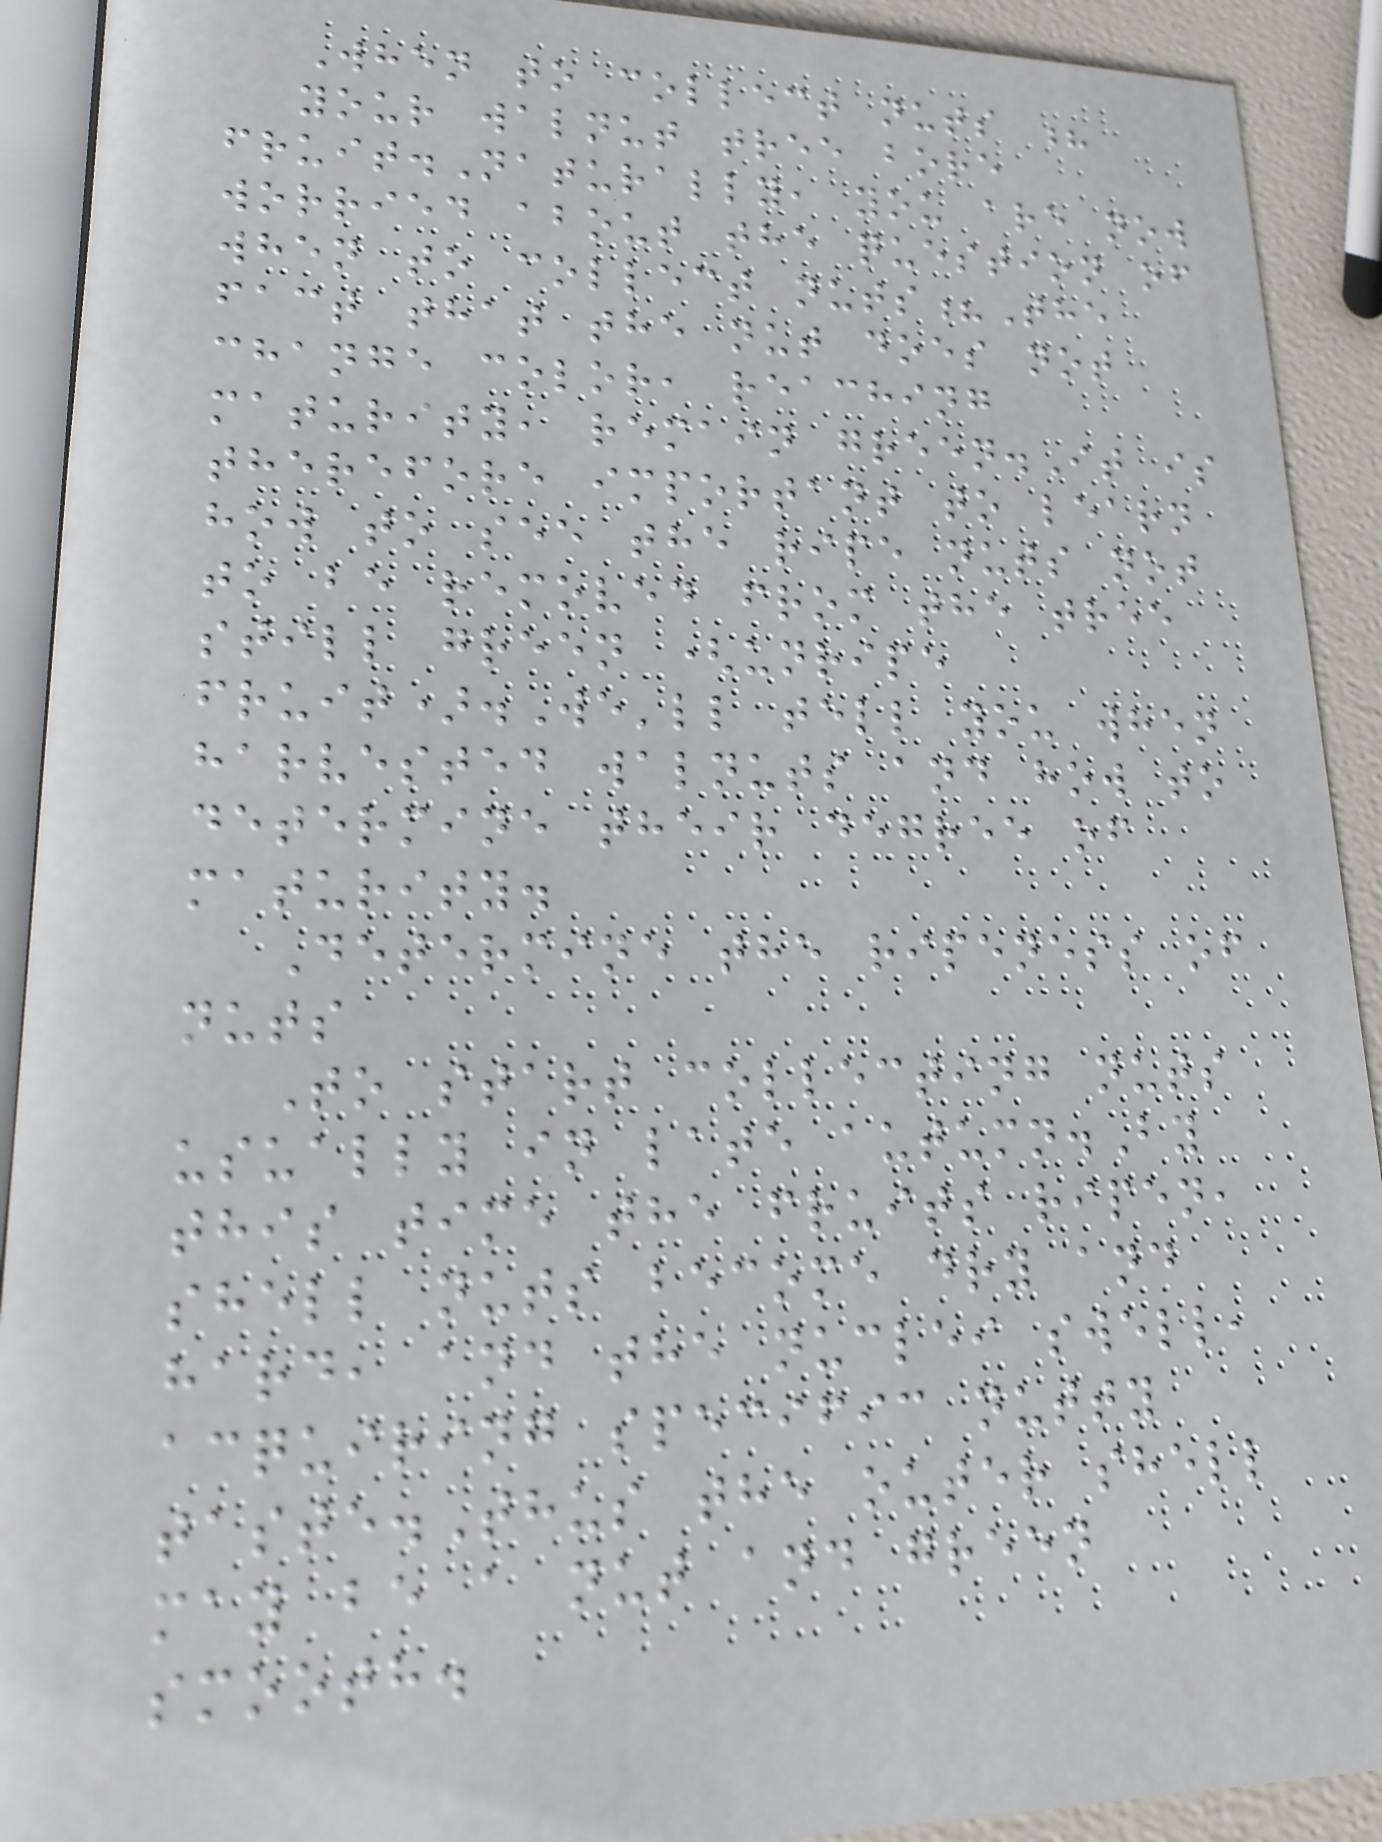When to collect nuts ?
your walnut tree bore
fruit.Naturally, you are now
worried about the question of
when to collect nuts?The
fact that the nut does not
change color, reaching
maturity, remain green.It is
therefore important to learn
how to see the ripe nuts not
to be removed from the tree
still green (unripe
fruit).We'll tell you when
harvested walnuts and how to
determine their degree of
maturity.
Determine the ripeness of
nuts
To start collecting nuts
usually in late autumn.By
this time the fruits ripen,
shell nuts become dry and
hard, and the nuclei swell,
acquiring specific nutty
taste.Thus the outer shell
may be a nut and green
smooth.
